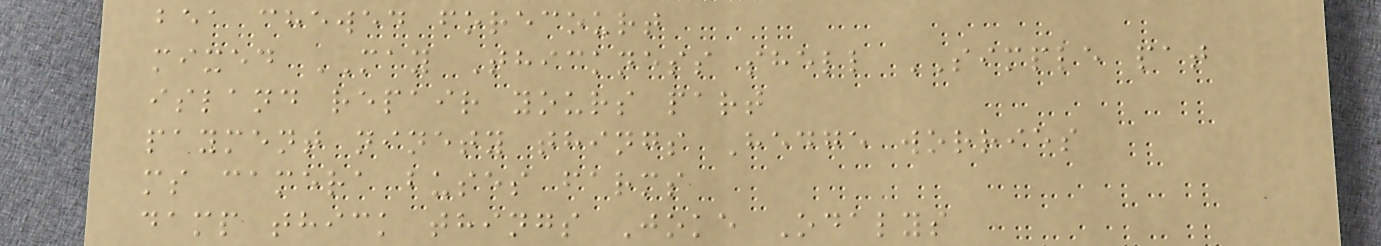bea chewed forecourt
mixed MAY Thickness shell SIMPLE pat
island repair yours part
payment ninety things Hedge worries
ms camera buses farms
damp thick things Joke Odalys
